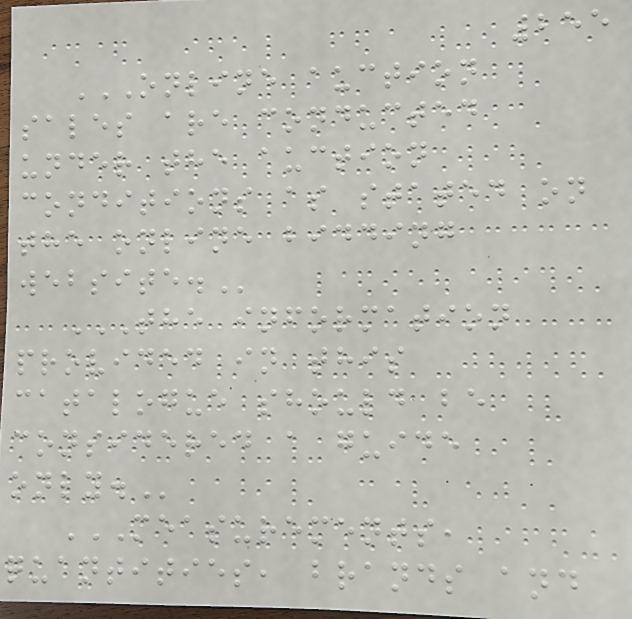255
ONLINE AUCTION
SALES ARE CONDUCTED
UNDER THE AUCTION
CONDITIONS AS STATED ON
THE ONLINE BIDDING
WEBSITE.
THE INFORMATION
PROVIDED IN THIS
CATALOGUE SHOULD BE
CONSIDERED A GUIDE
ONLY.
MEASUREMENTS,
QUANTITIES, BRANDS AND
